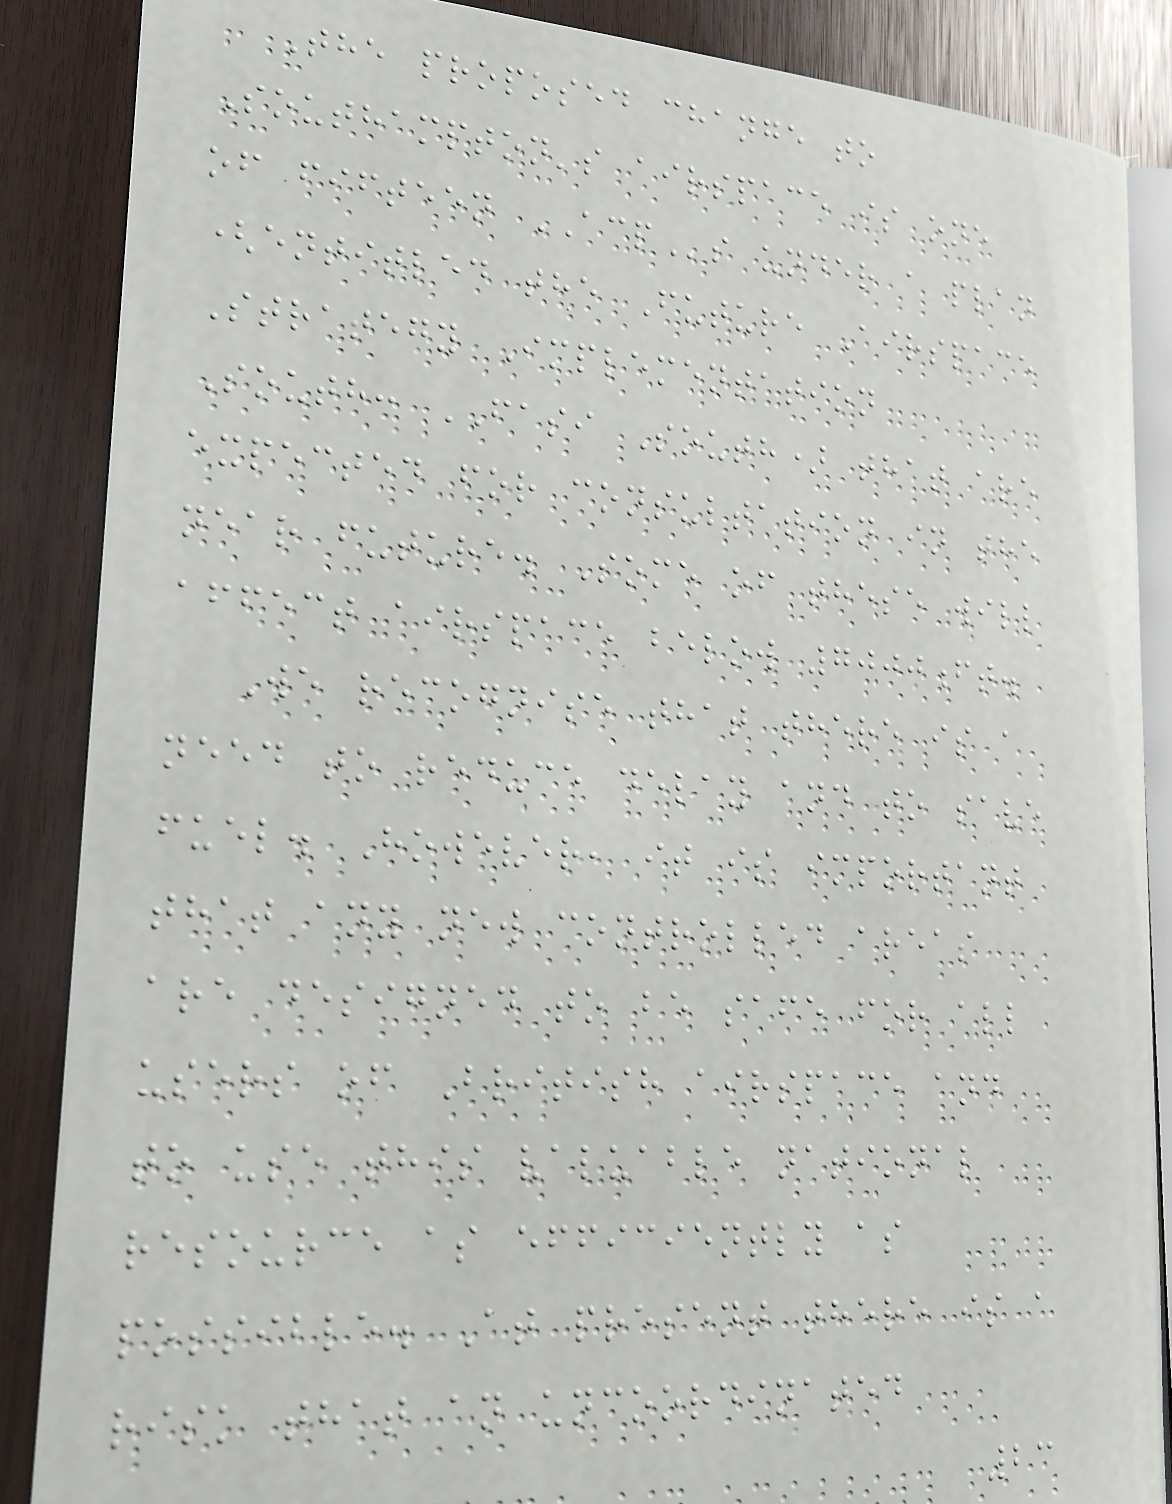The proposed change to
Southampton's airspace is one
of fifteen ACPs under a plan
(entitled the Future Airspace
Strategy Implementation
South: FASI South) that are
expected for consultation in the
near future. Some of these will
affect airspace below 7000ft.
We recognise that there is a
need to reduce delay and to save
fuel. However, it is important
that any new controlled areas
are designed to be safe for all
users of British airspace and
to use this valuable national
resource as efficiently as
possible. At present there is a
risk that an uncoordinated
23
